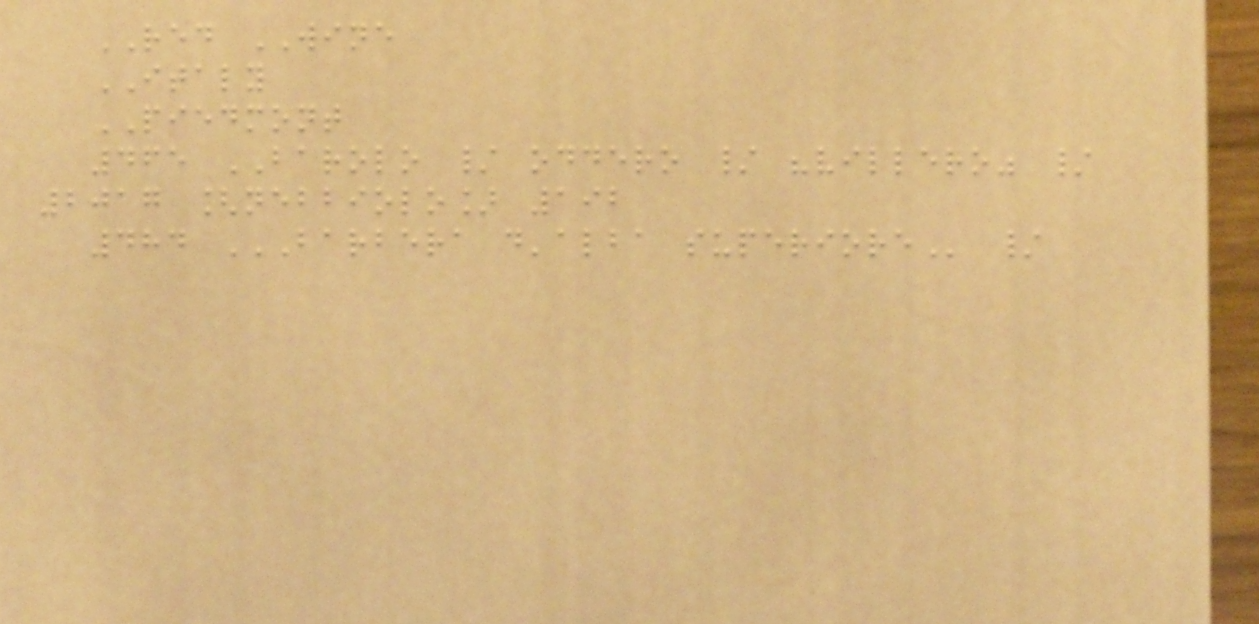RED WINE
ITALY
PIEDMONT
465 BAROLO / oddero / "villero" /
2017 [nebbiolo] 192
484 BARBERA D'ALBA SUPERIORE /
